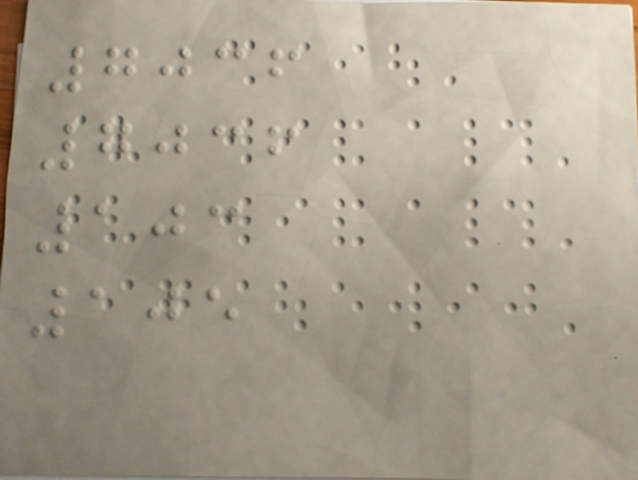7036
7036
103
105
